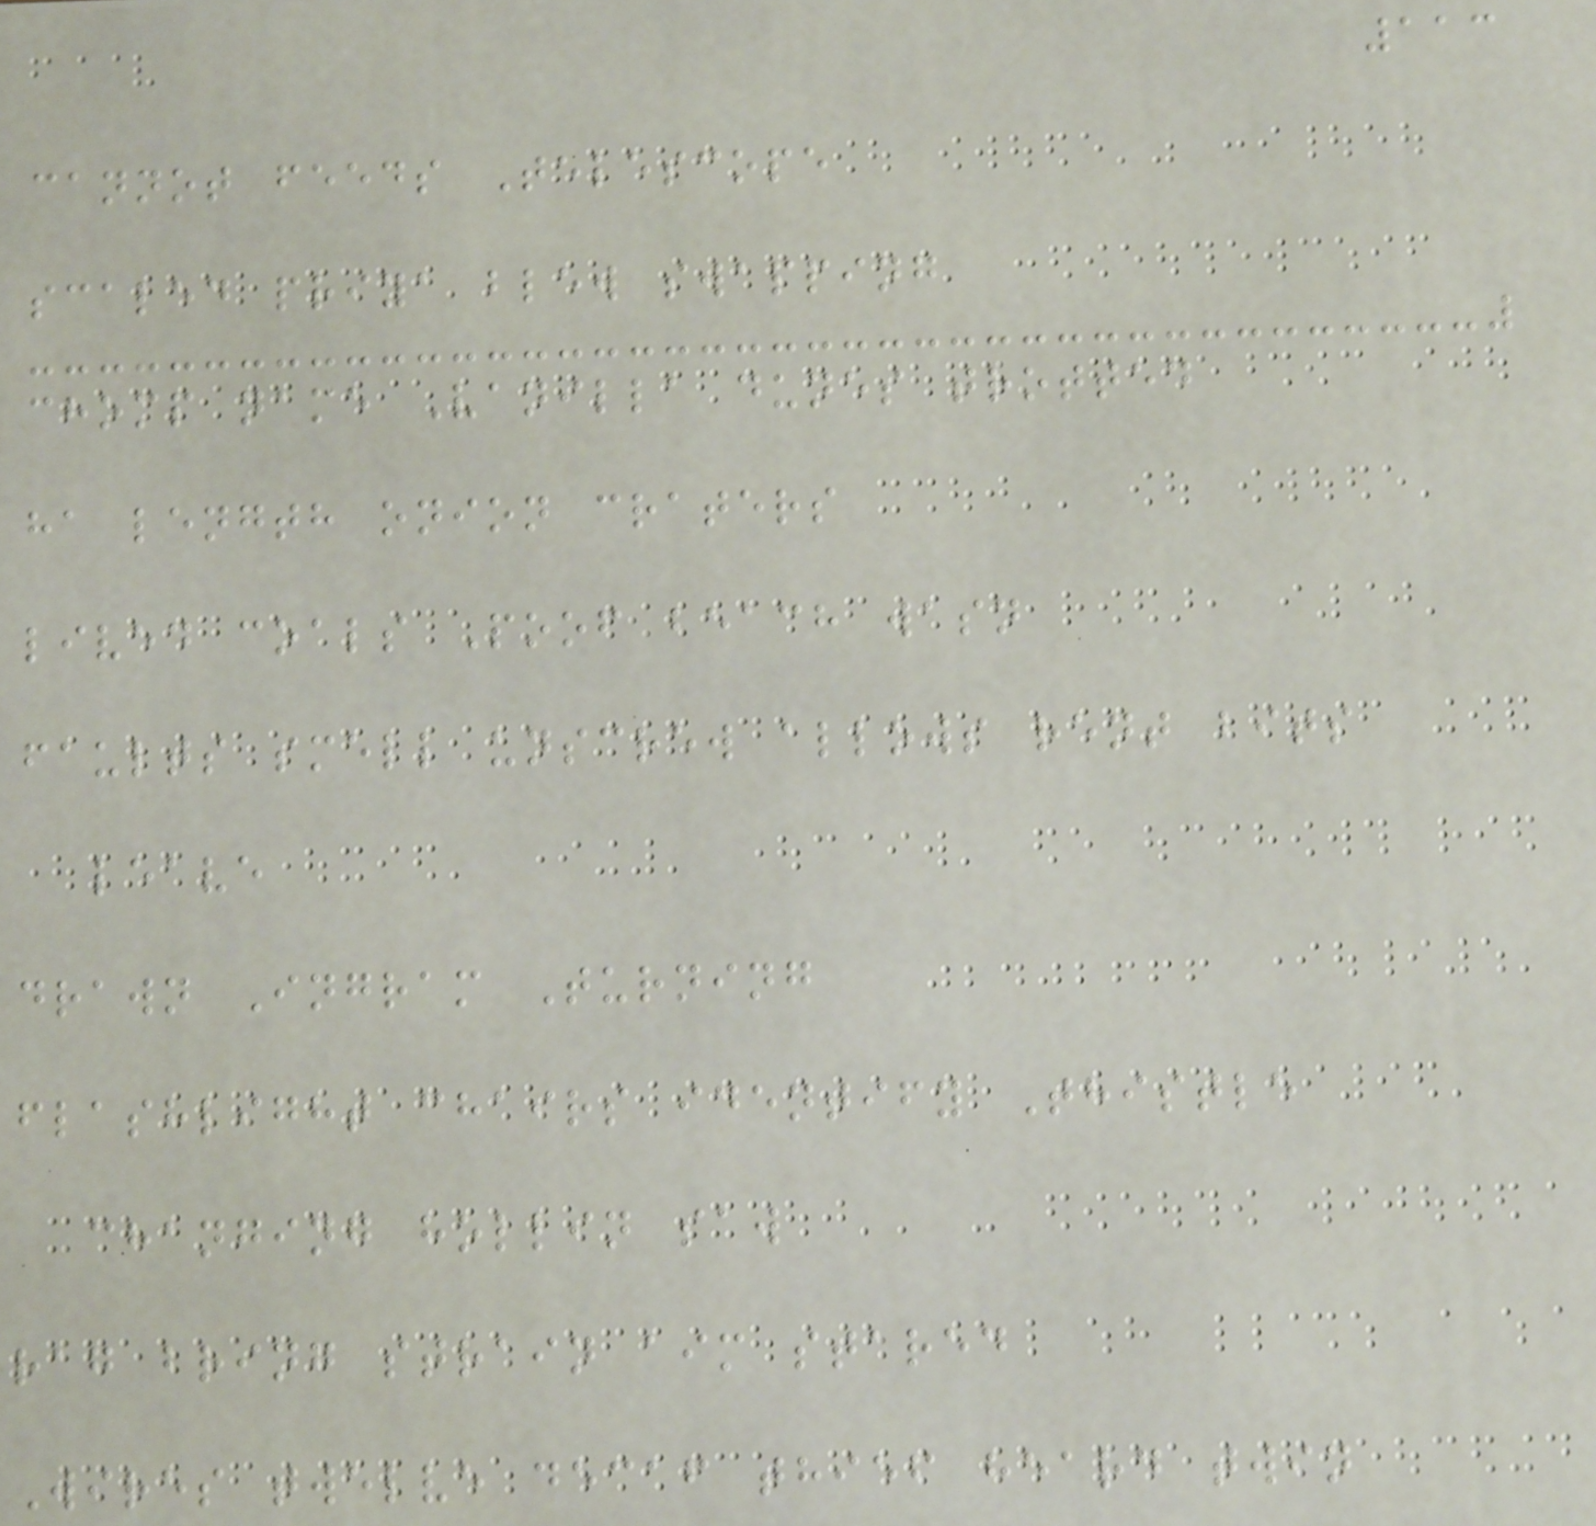113
cannot feeds Telescope
scaled priya blew swapping
chomp name Vanilla dunes trotted
ha length onion craters
lived coals Poof beach wasn
faults smell unscrew allows rent bits
leave
drawn Ingram Turning
flashlight chairs identify Thistle
changing hollin saw
rag bring strain aim stared
Wires twelve decaf thief heard twin
